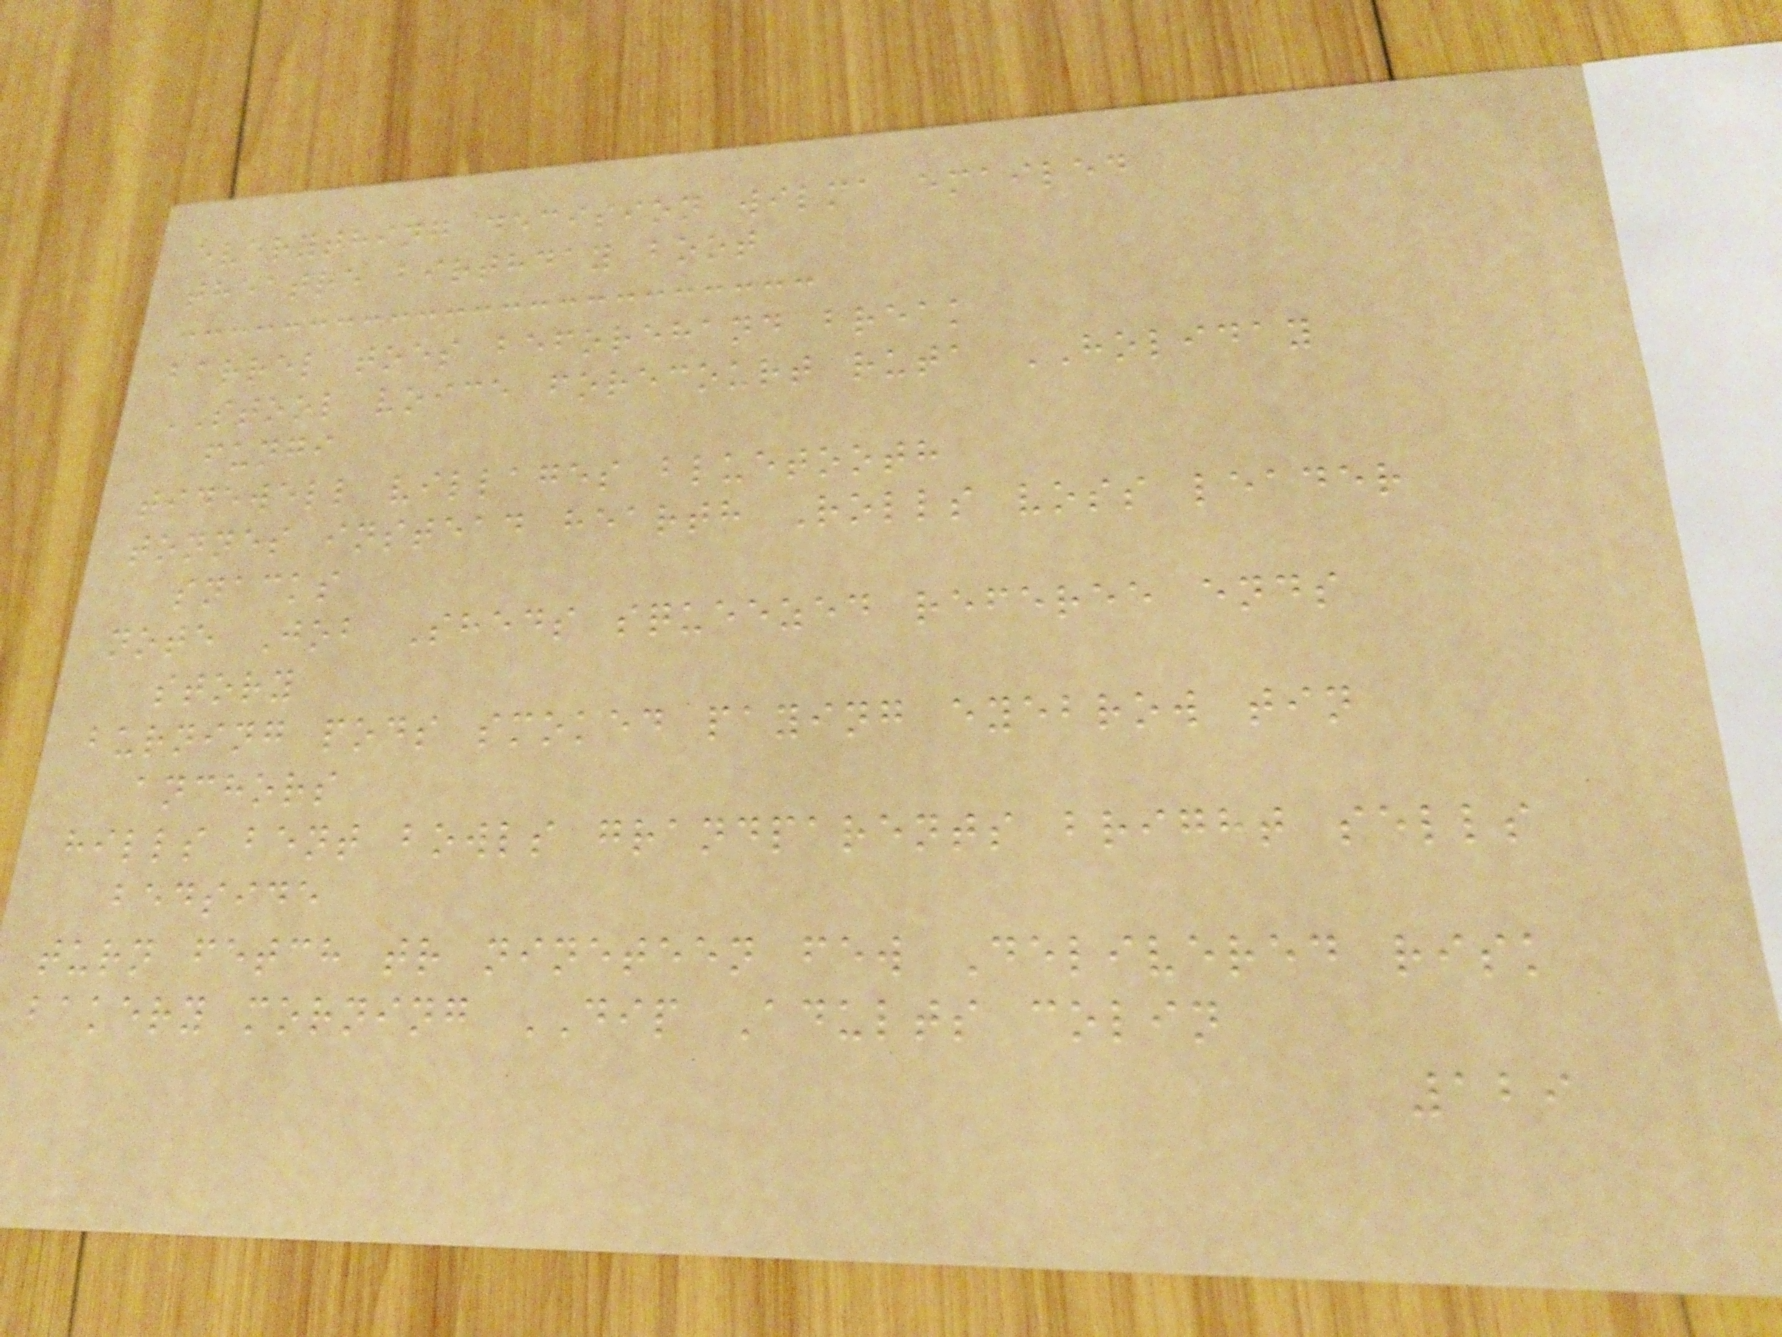everything decision wilma emailed
theatre birthday boot
barrel toes beforehand break
STOOL voice forecourt ruta HOLIDAY
fungi
tidewell villages bluetooth
tonnes instead hearth Rolls voss leader
snacks
note Job Sheds squeezed referee ends
story
burning pods smoked paying eyebrow tin
anchors
hills bent bowls grandparents bright sells
bedside
turn fetch tr nineteen few Delivered risk
bakery morning DIP Adults colin
129
